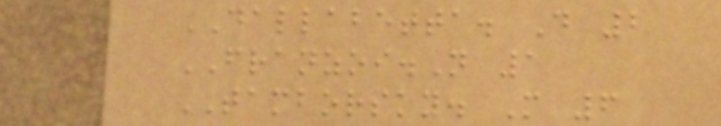DALLABETTA. D 2
FRANZOI.N 1
TAMBORSKY. M 6
